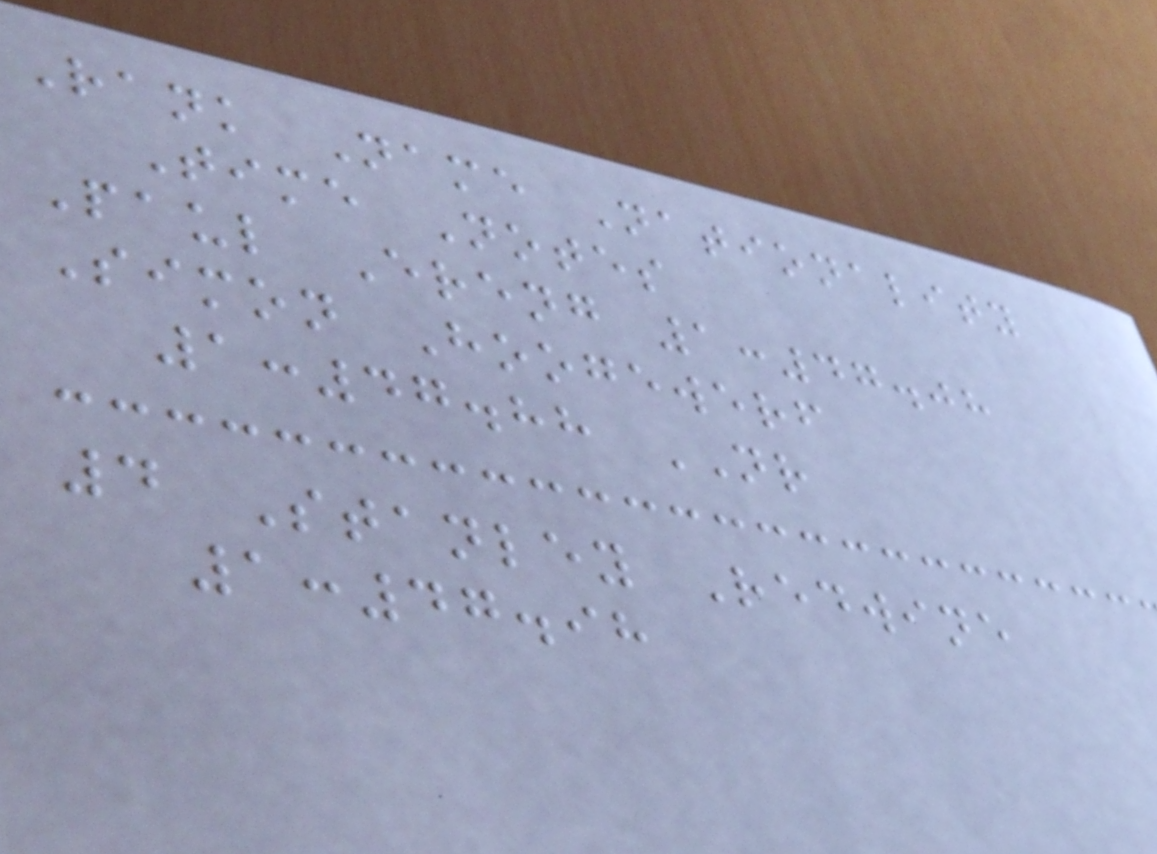Rank Name Nationality
Time Notes
Paul Ereng 1:47.08
Simon Hoogewerf
1:47.88 NR
4 Stanley Redwine
1:47.98
